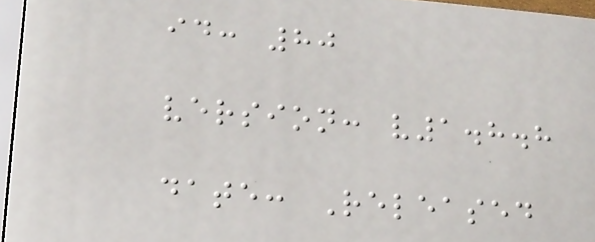id: 80
version: v1.8.8
date: Released
